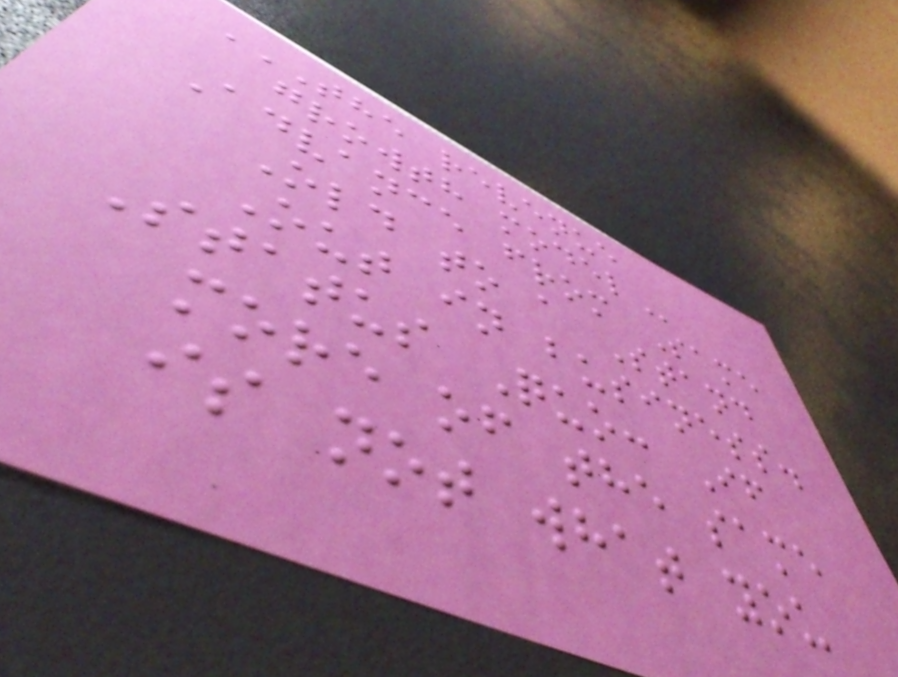THE REVENUE
GROWTH MODEL
Advance from Same
Old to a Stand
Out in business.
Status Quo: If
more of the same
is not what you
